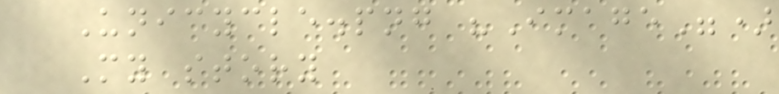Unicycle.png "Image")
My story
